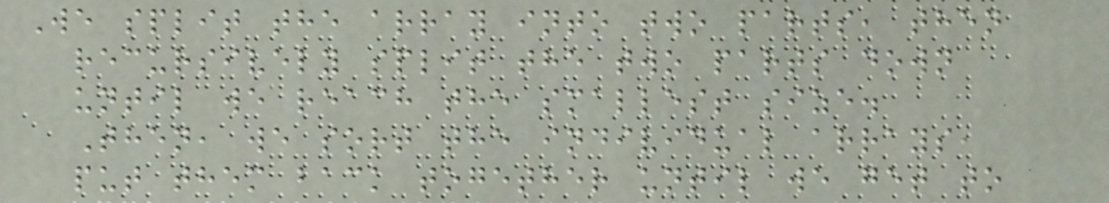We split the array into two parts, then
recursively split the two parts down
until we reach the smallest size.
Then, we sort the individual arrays,
put them back together until we get to
